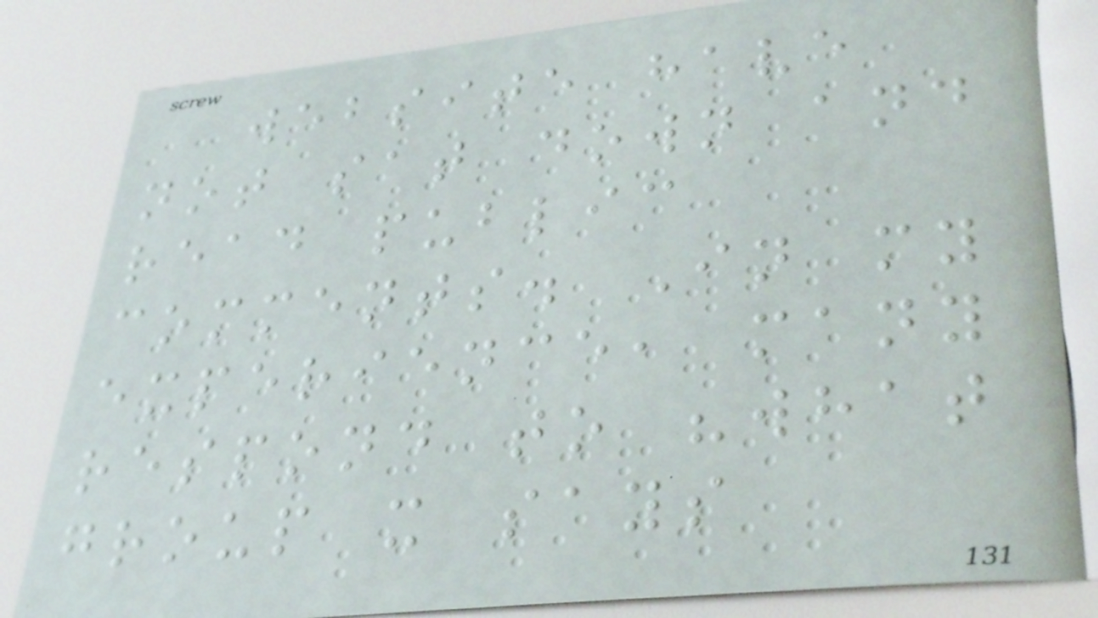website have
not sat down and
read public
comments. In my
experience, many
respond to "what
group x says
